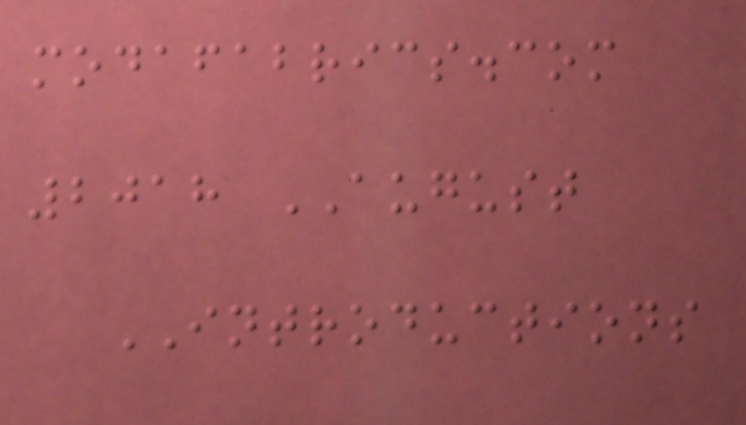modafabrics.com
2018 AUGUST
INTRODUCTIONS
